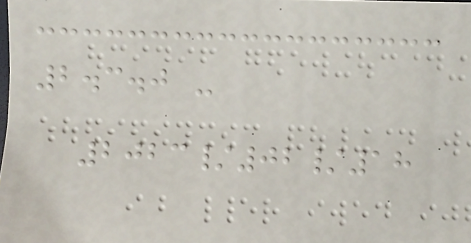2.3.0 -
2023/02/18
